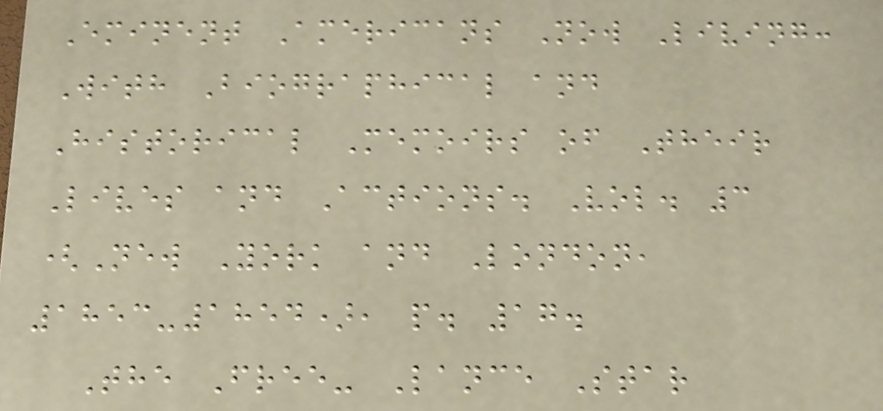Eminent Americans Now Living:
With Biographical and
Historical Memoirs of Their
Lives and Actions. Vol. 3
(New York and London,
1853-1854), p. 17.
The Free- Lance Star
